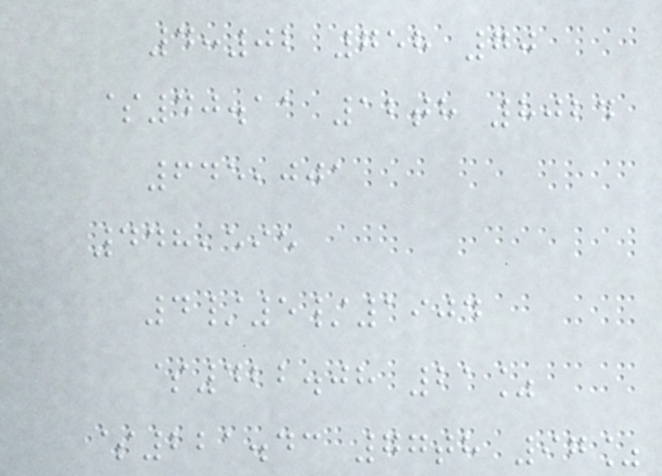4:02 758 70
$40.11 12th 8024
645,001
448,595
4/5/1904
$422.08 21%
$221.43 77th 97%
